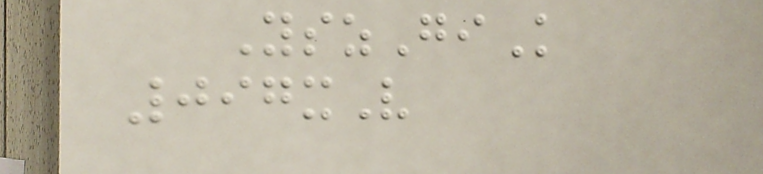YszGiK
097xV
